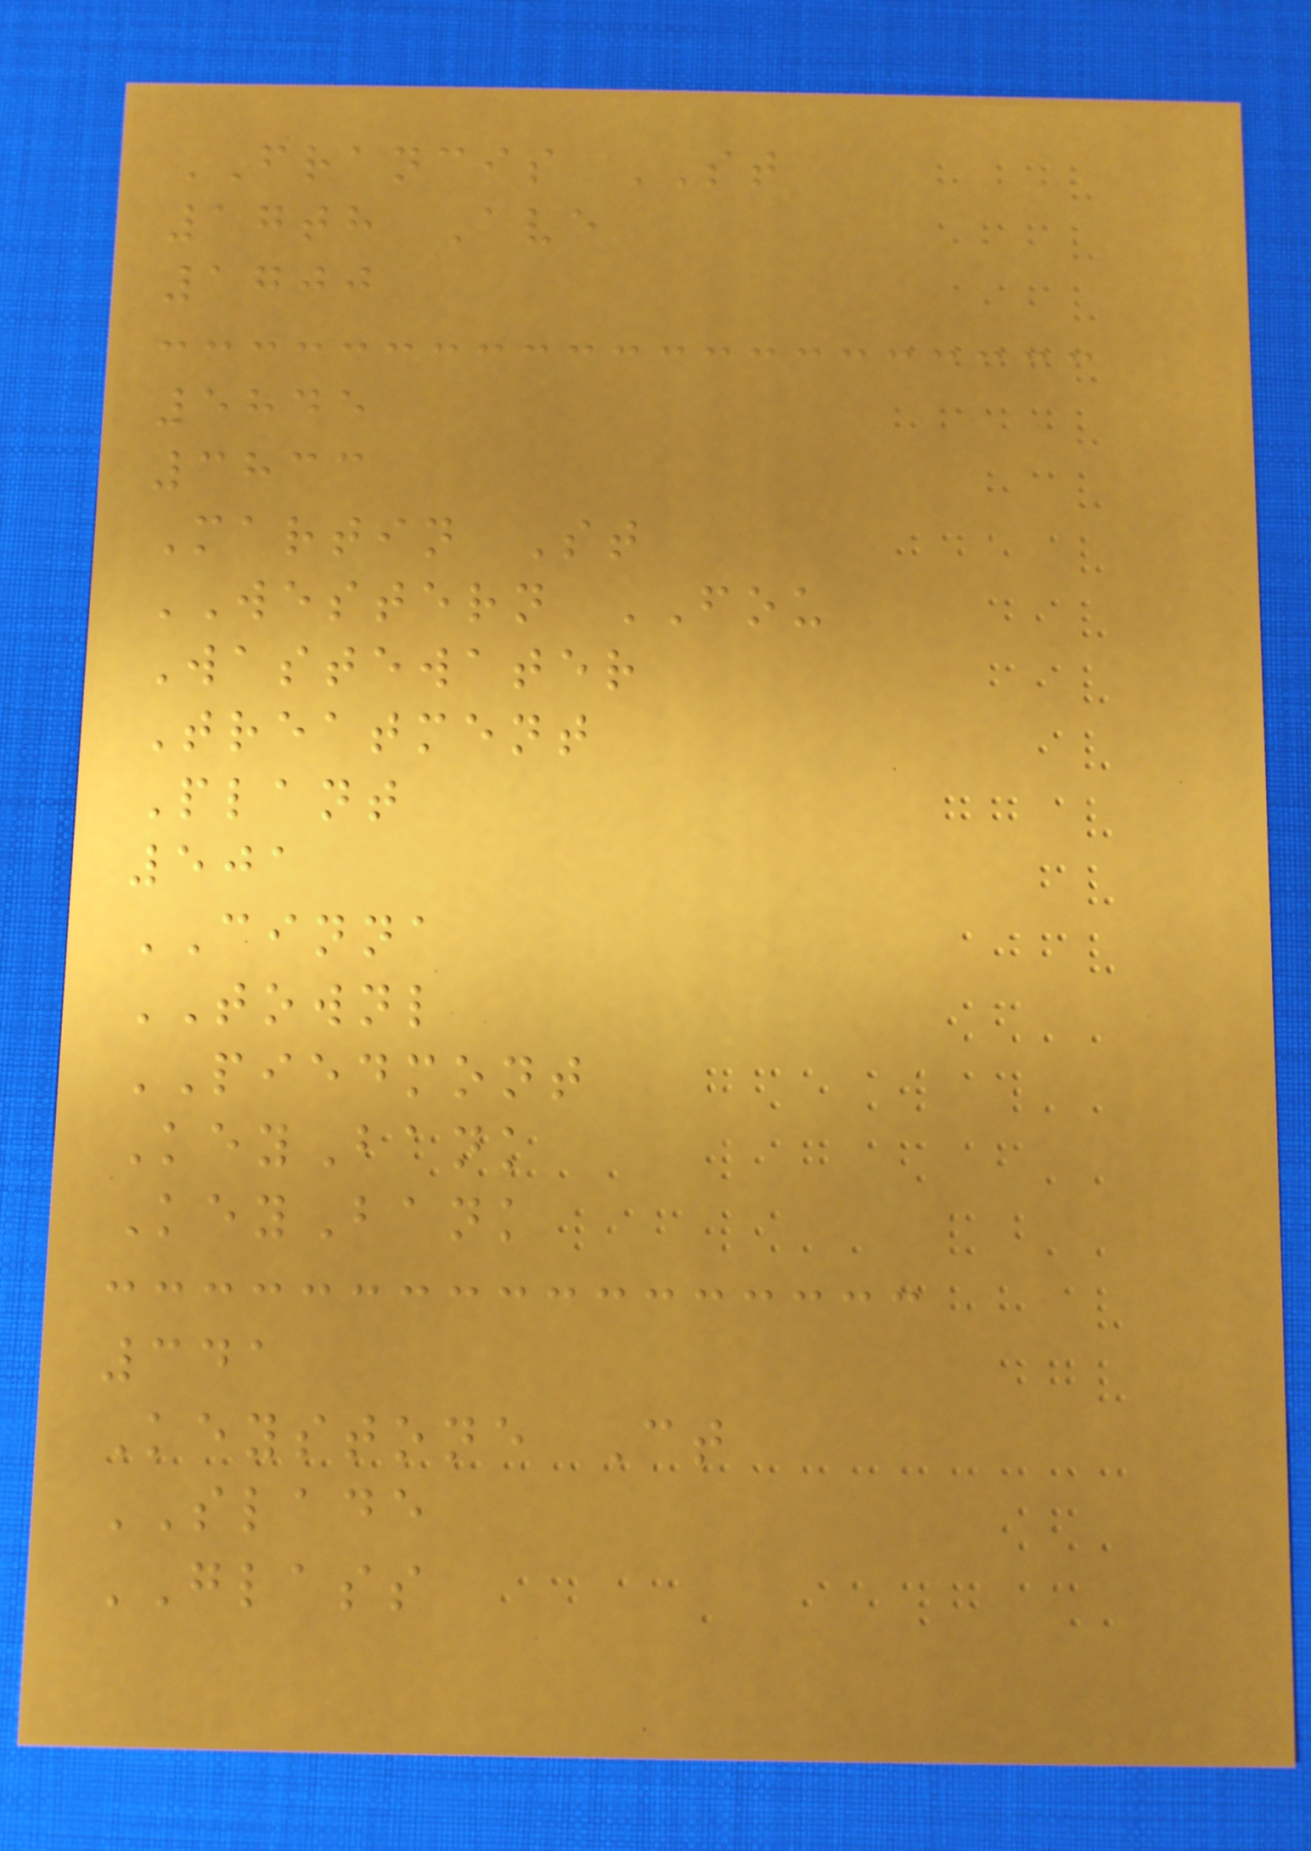FRANCIS ST
17th Ave
1700
5845
3833
Martin St
WESTERN FOU
Wastewater
Treatment
Plant
501
CINNA
TOWNL
PIEDMONT
KeyBank
KeyBank
341
Keystone Ct
SLADE
GLASS
